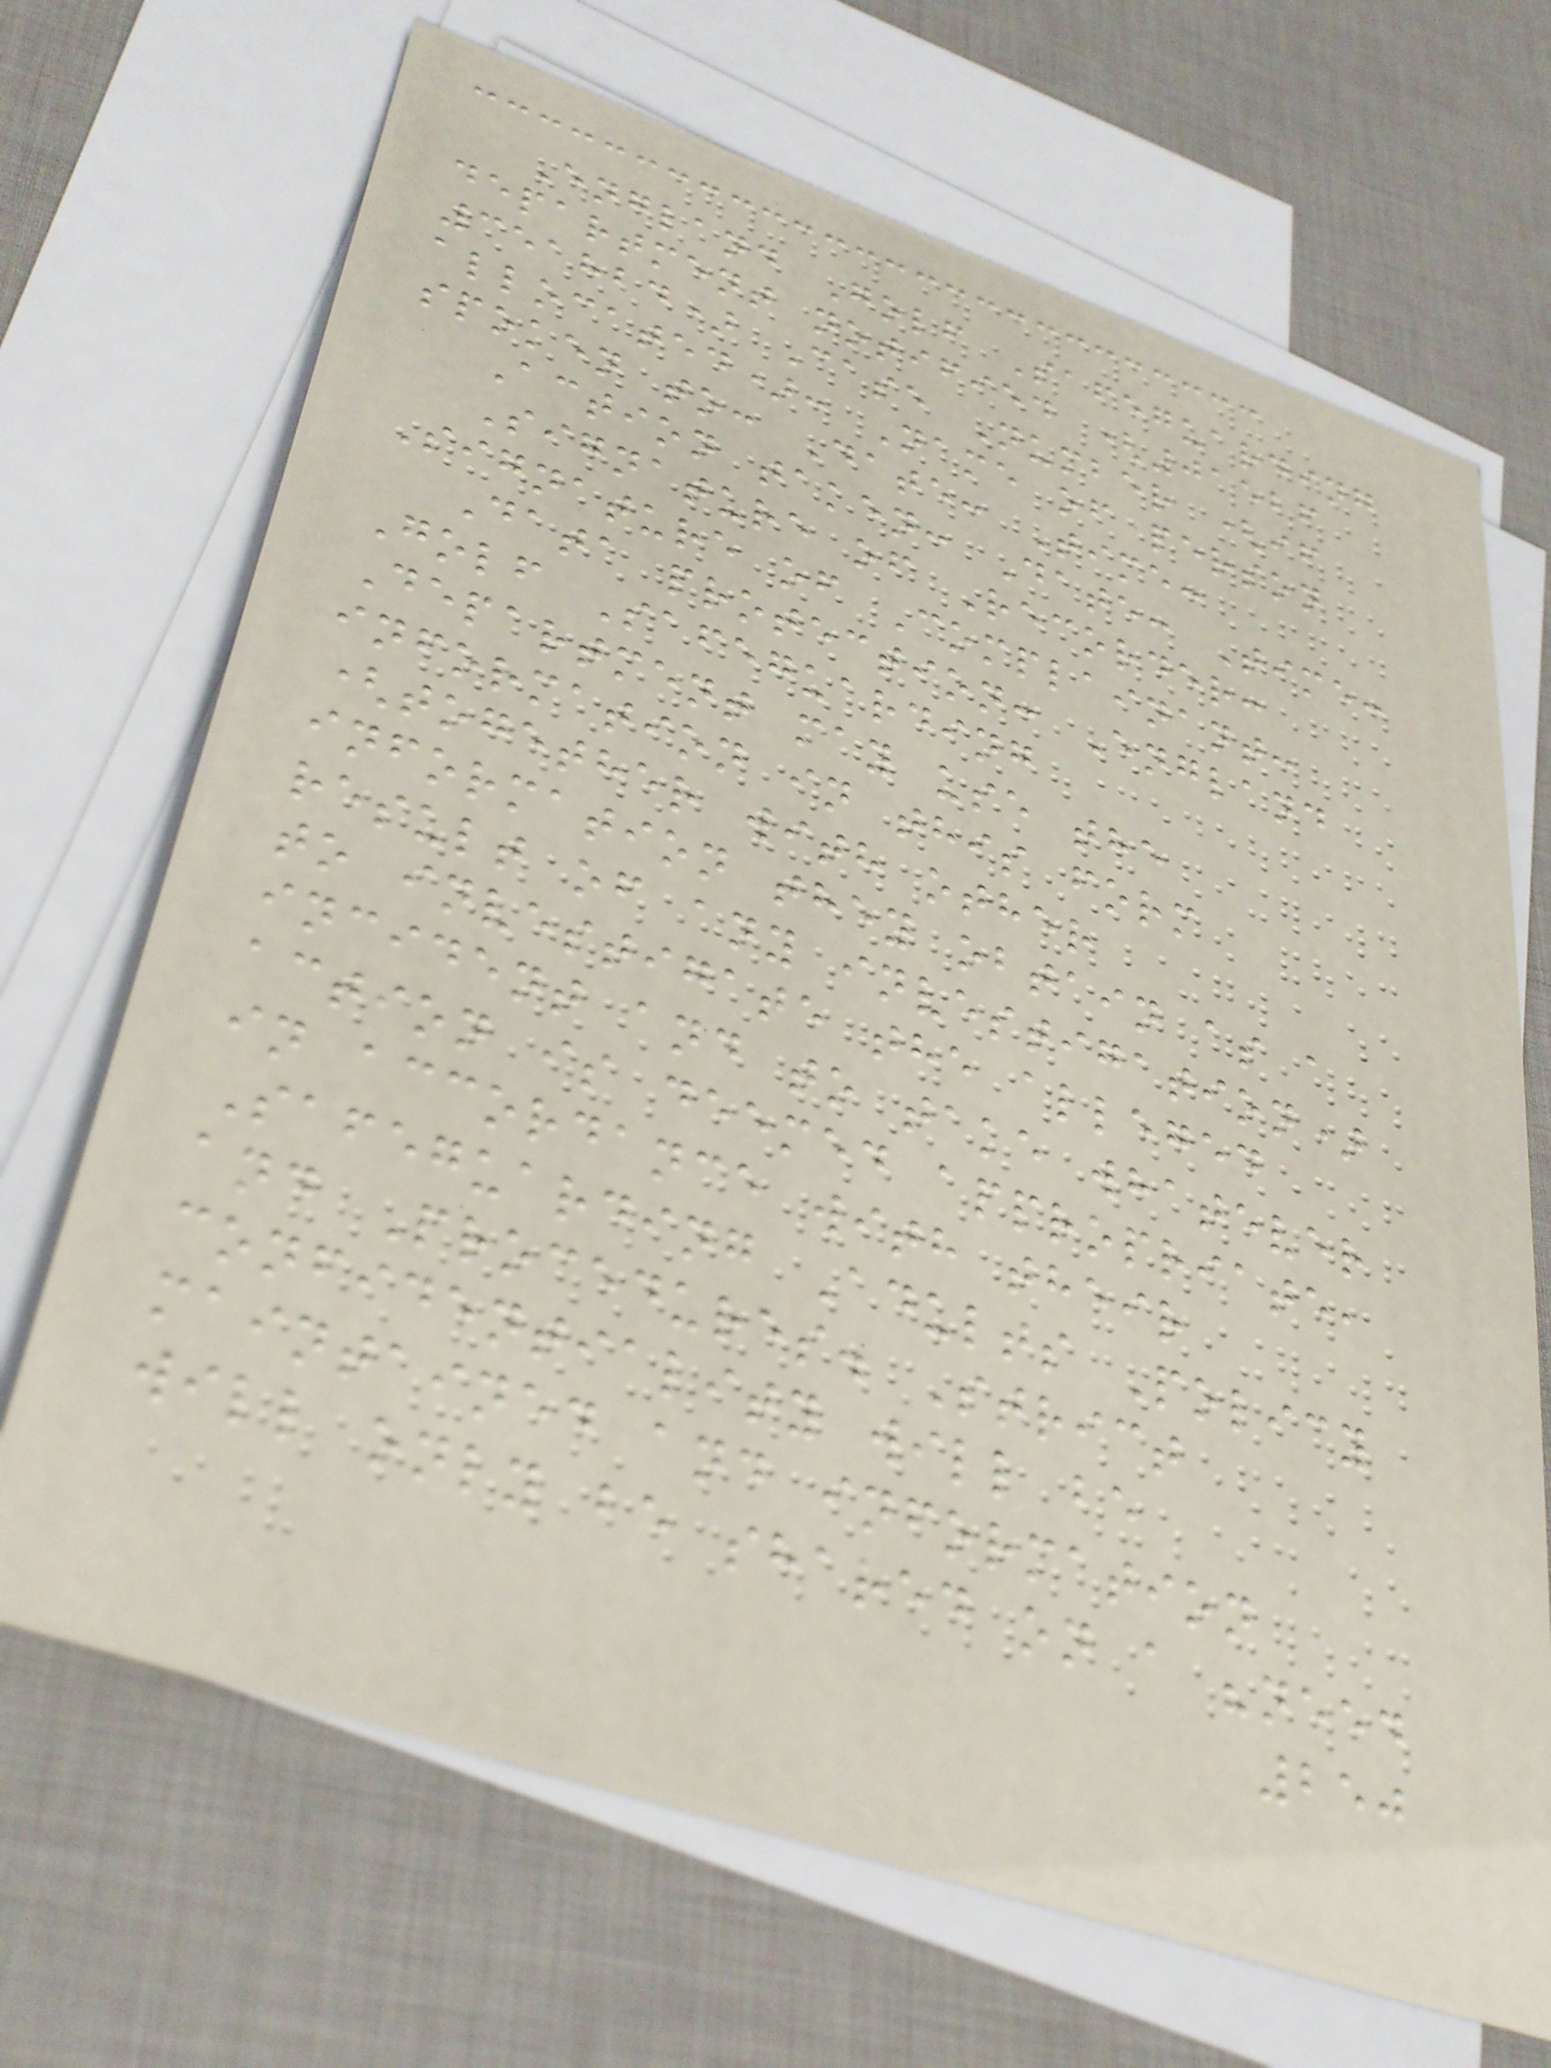England Golf Safeguarding
department notified (01526
351824) Case Number (if
allocated): Name of person
spoken to: Date: Time:
Action taken: Date: Time:
Signature of Recorder:
Signature of Complainant:
Data protection: England
Golf Safeguarding
Department may use the
information in this form
(together with other
information they obtain as a
result of any investigation)
to investigate the alleged
incident and to take whatever
action is deemed appropriate,
in accordance with their
Safeguarding Adults Policy
and Procedures. Strict
confidentiality will be
maintained and information
will only be shared on a "need
250
